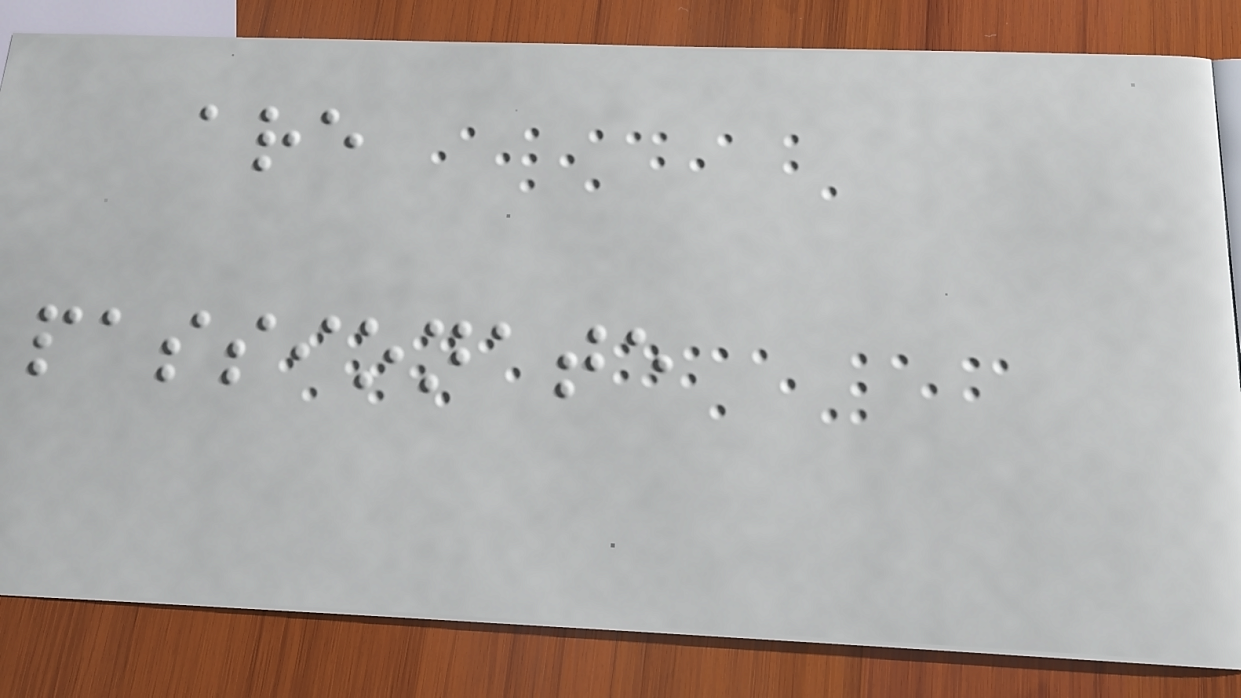are
passionate
